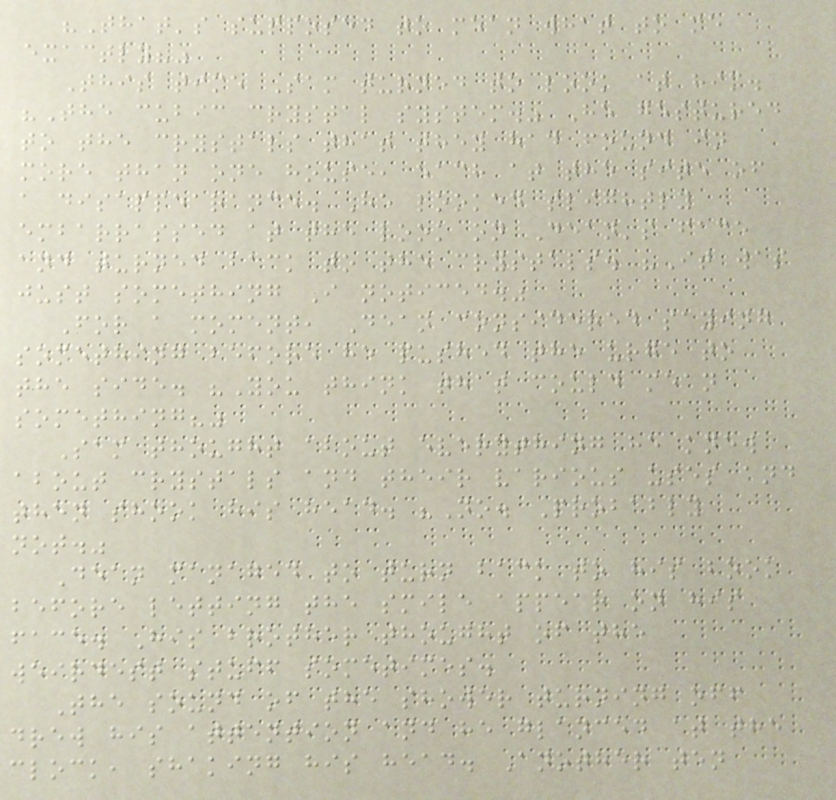"That's supposed to mean what to me
exactly?"
This time Sam turned to look at him.
"The cubic crystal system." He gestured
to the crystals that they had found in
more than one house, each at the site of
a disappearance. He looked slightly
embarrassed at the look on Dean's face
and turned back to the crystals. "It was
just something I noticed."
For a moment, Dean considered saying
something before he pushed the urge to
the side. "You think that could mean
something?"
Sam thought about everything he knew
about crystals and their various uses and
then shook his head. "No. Probably
not."
Dean managed to turn back to his book
before letting the smile appear on his
face. His brother thought of the
weirdest stuff sometimes.
The sound of the shower turning off
drew his attention and he glanced at the
clock, shaking his head. Another ten
